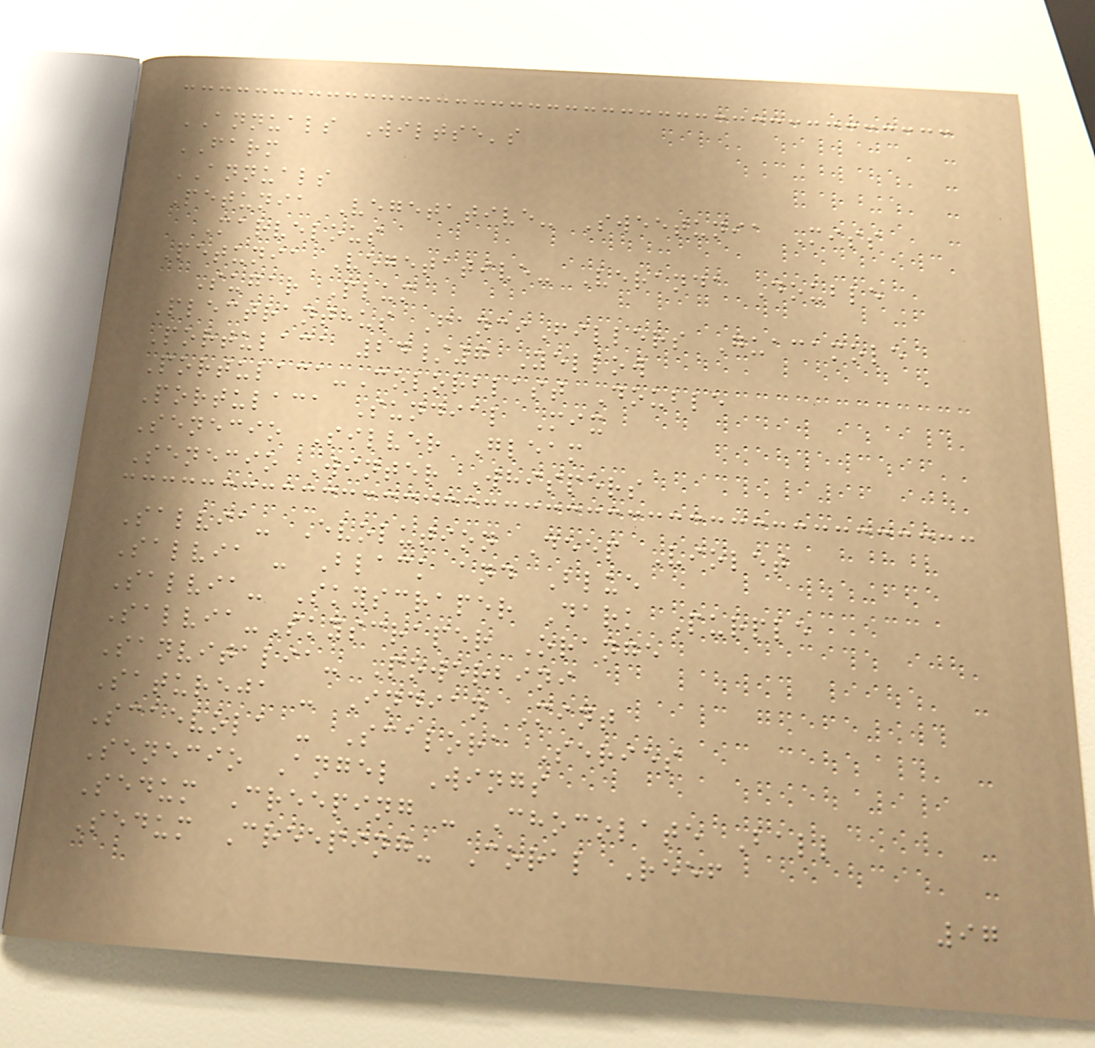ANNUALS Wiltse's
FARM
ANNUALS
Petunia Vegetative- Sweetunia Miss
Marvelous
Petunia Vegetative- Veranda Double
Sugar Plum
Plectranthus FanciFillers Guacamole
Portulaca 24/7 Yellow
Portulaca-Colorblast Double
Portulaca Sundial Mix
Senecio Silver Gleam
Senecio Winter Whispers
Salvia- Evolution Deep Violet
Salvia - Black and Blue
Salvia- Skyscraper Dark Purple
Salvia-Skyscraper Orange
Sanvitalia- Powerbini
Satureja - Indian Mint
Scaevola - Scalora Series
Senecio Angel Wings
Sedum Creeping - Chocolate Ball
Sedum Creeping- Coral Reef
97
